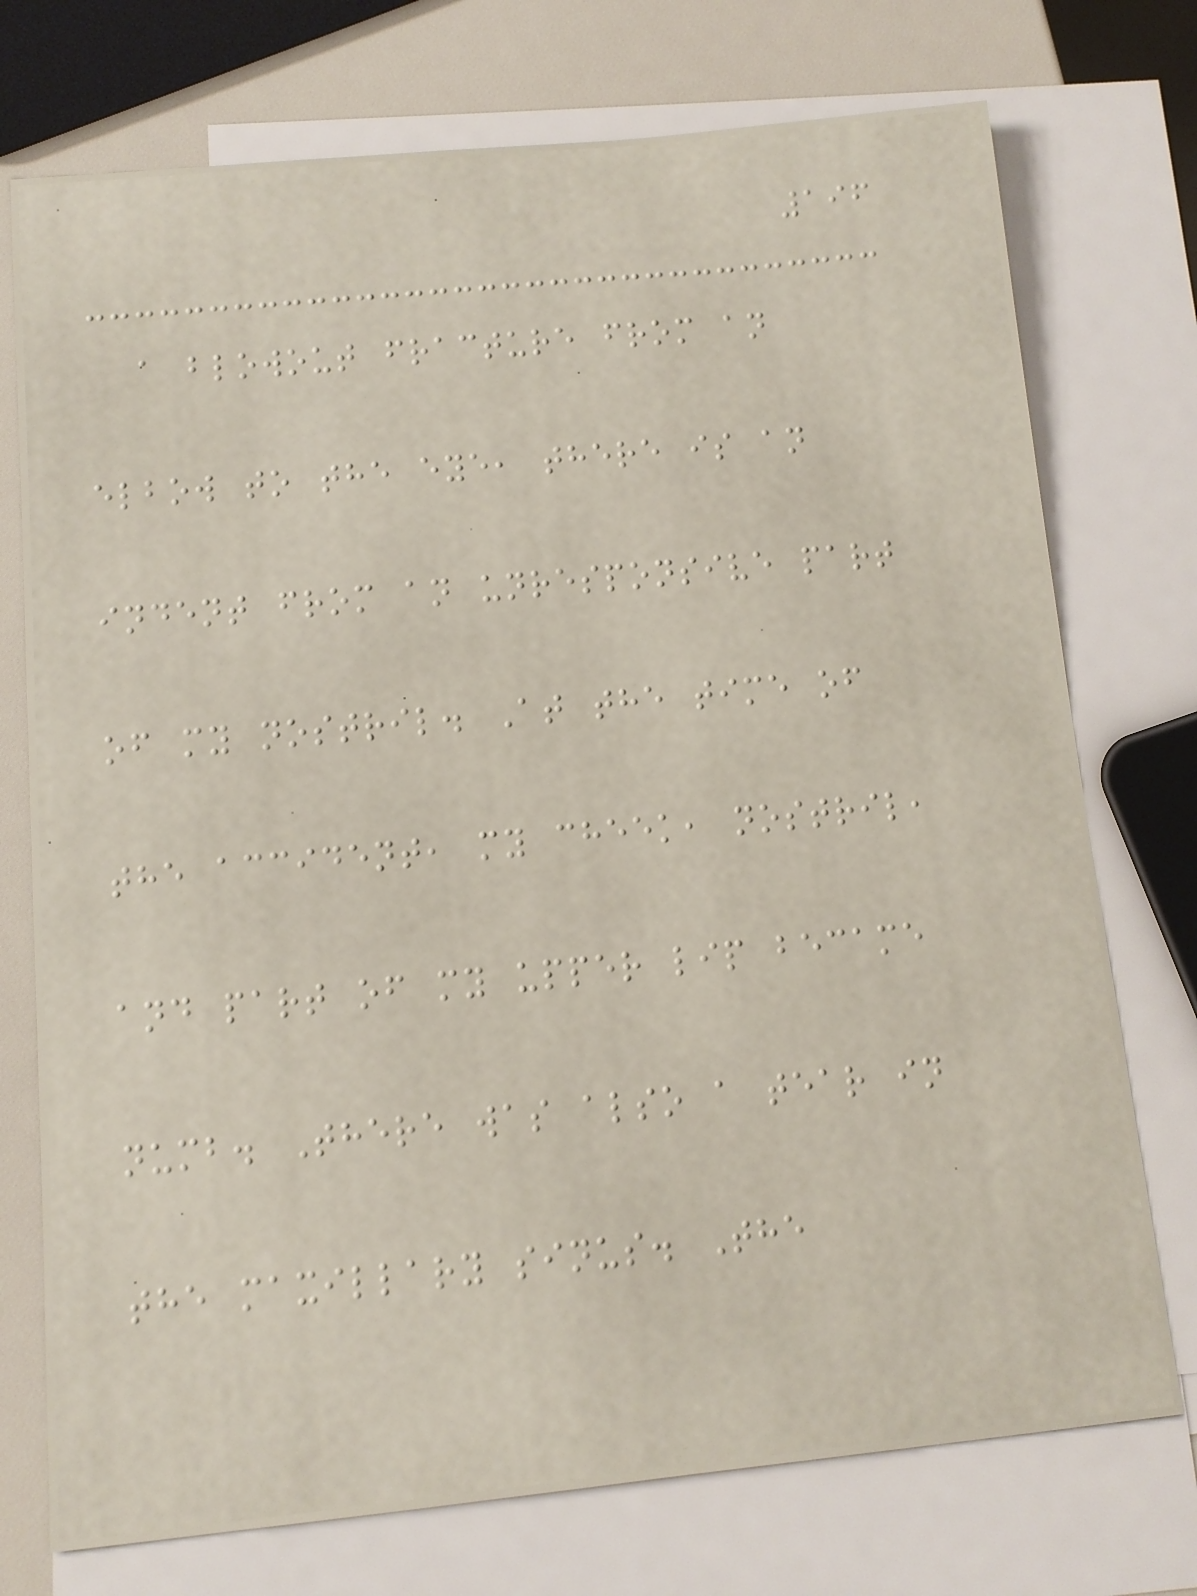196
a blowout fracture from an
elbow to the eye, there is an
indent from an unresponsive part
of my nostril. At the time of
the accident, my cheek, nostril,
and part of my upper lip became
numb. There was also a tear in
the maxillary sinus. The
